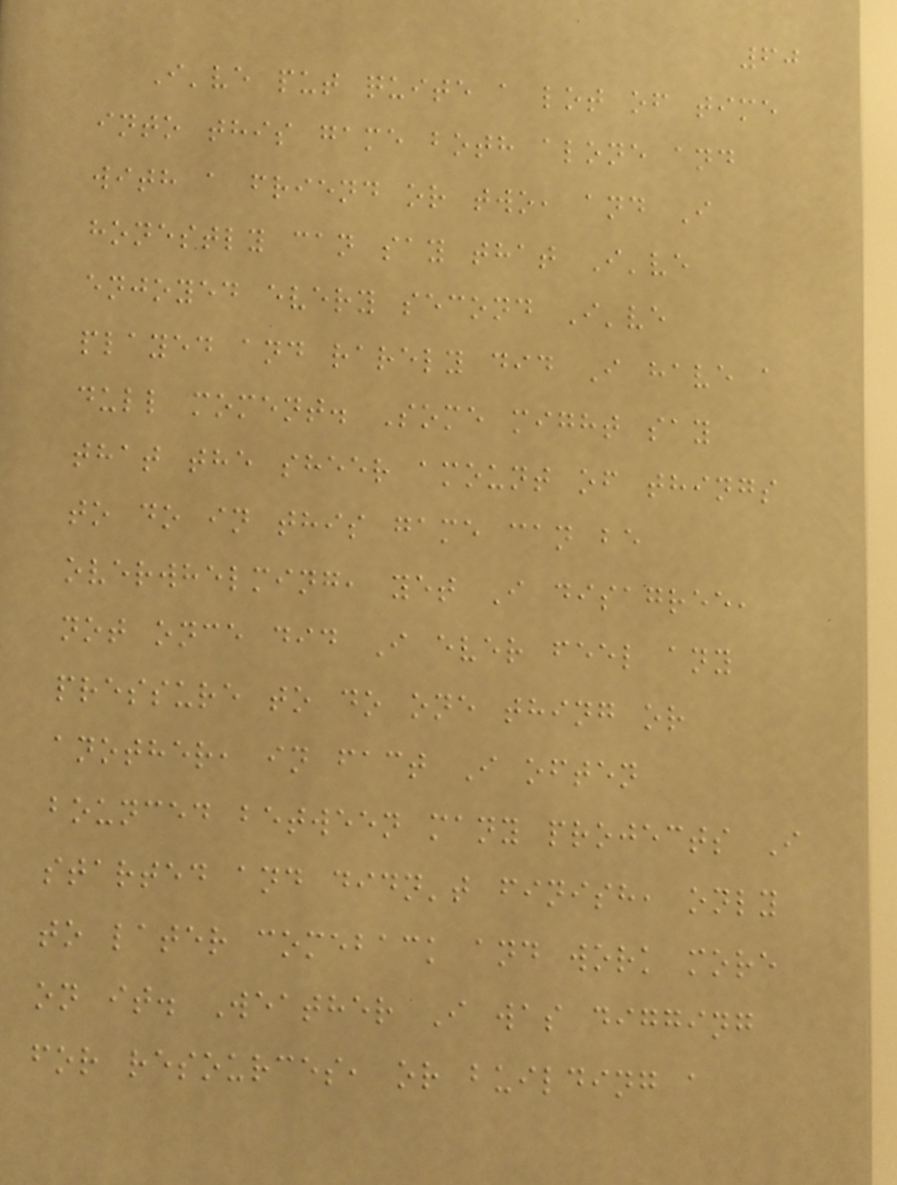60
I've put quite a lot of time
into this game both alone and
with a friend or two, and I
honestly can say that I've
enjoyed every second I've
played and rarely did I have a
dull moment. Some might say
that the sheer amount of things
to do in this game can be
overwhelming, yet I disagree,
not once did I ever feel any
pressure to do one thing or
another, in fact I often
bounced between many projects I
started and didn't finish, only
to later comeback and work more
on it. Weather I was digging
for resources, or building a
